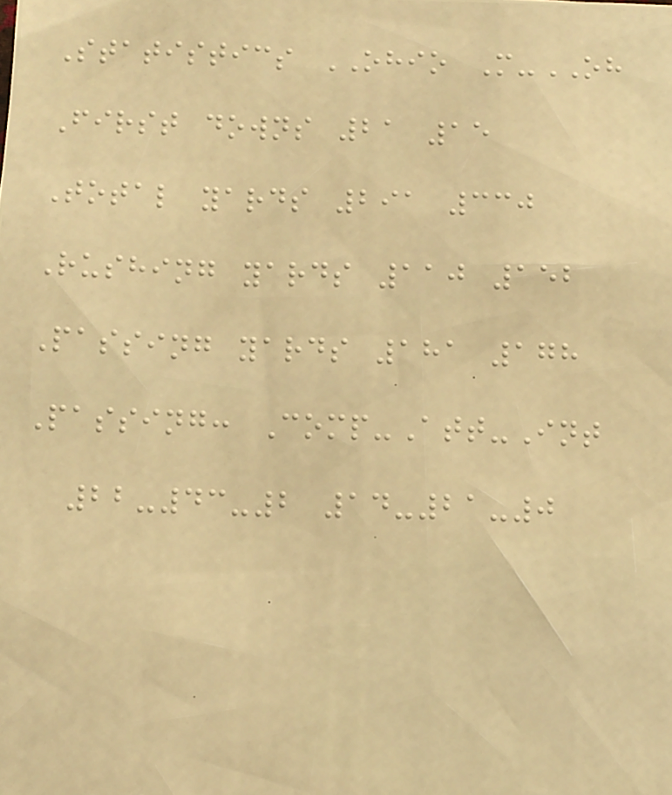Statistics OHIO M-OH
First downs 21 15
Total yards 291 330
Rushing yards 110 152
Passing yards 181 178
Passing: Comp-Att-Int
22-43-2 14-21-0
